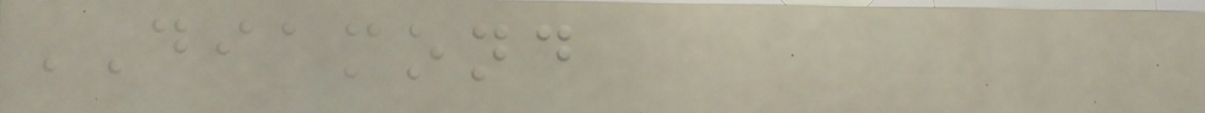DIAMOND
